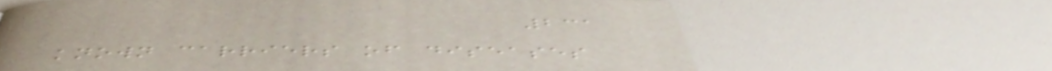231
known carriers of diseases
